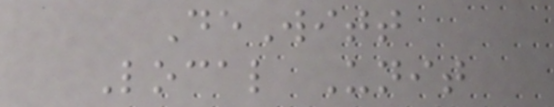DeWitt
Local Unit
